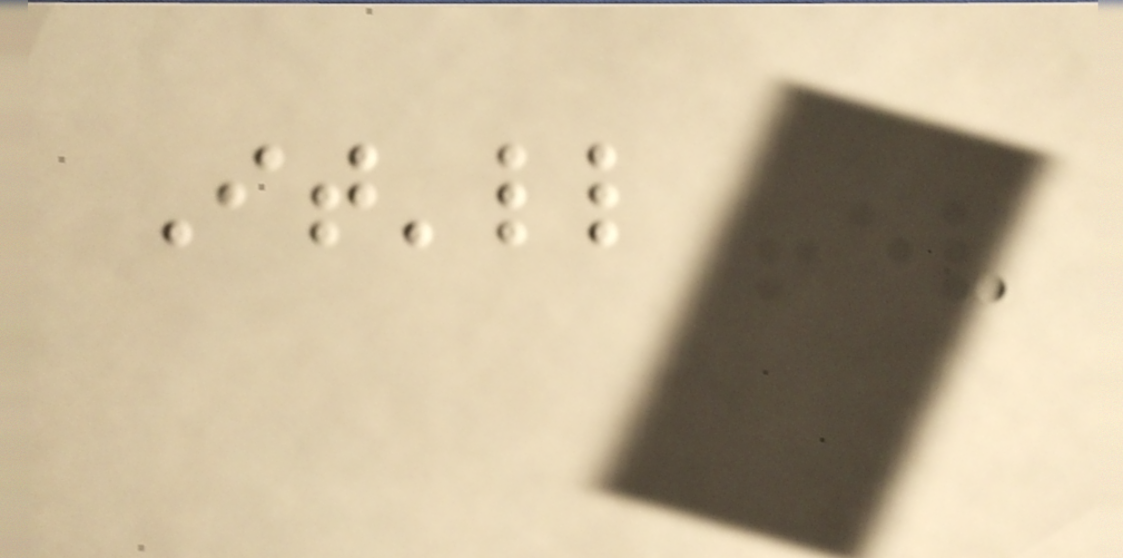It'll
